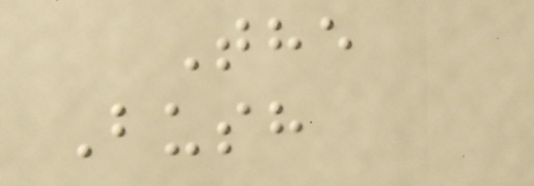The
Bush
